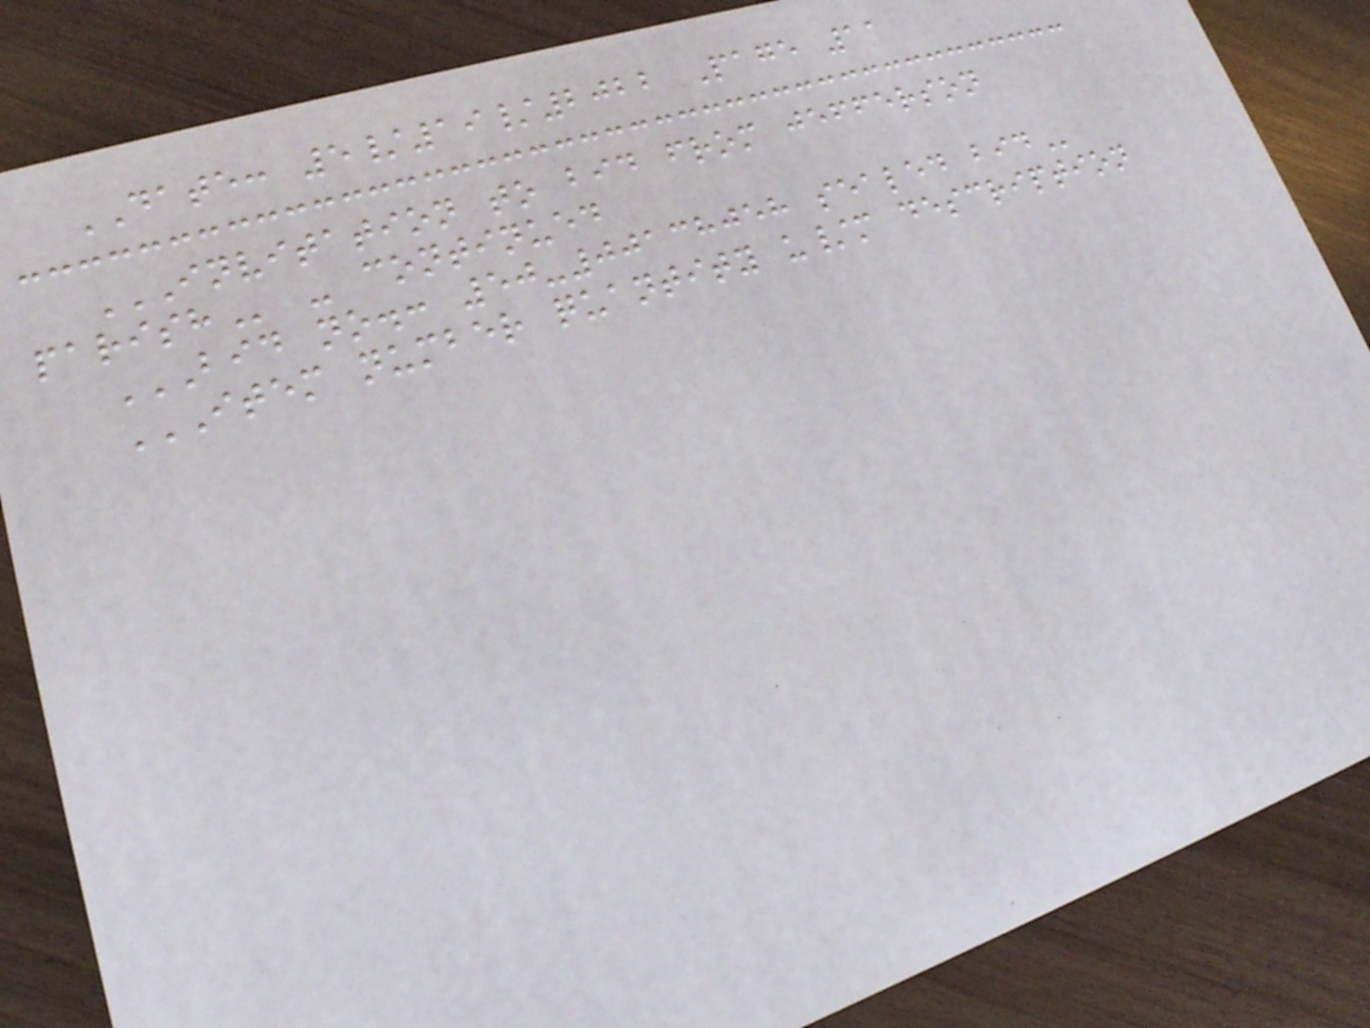DATE: 5/19/2022 Page 11
INVITATION TO BID FROM JEFFERSON
PARISH - continued
BID NO.: 50-00138058 SEALED BID
ITEM NUMBER QUANTITY U/M DESCRIPTION
